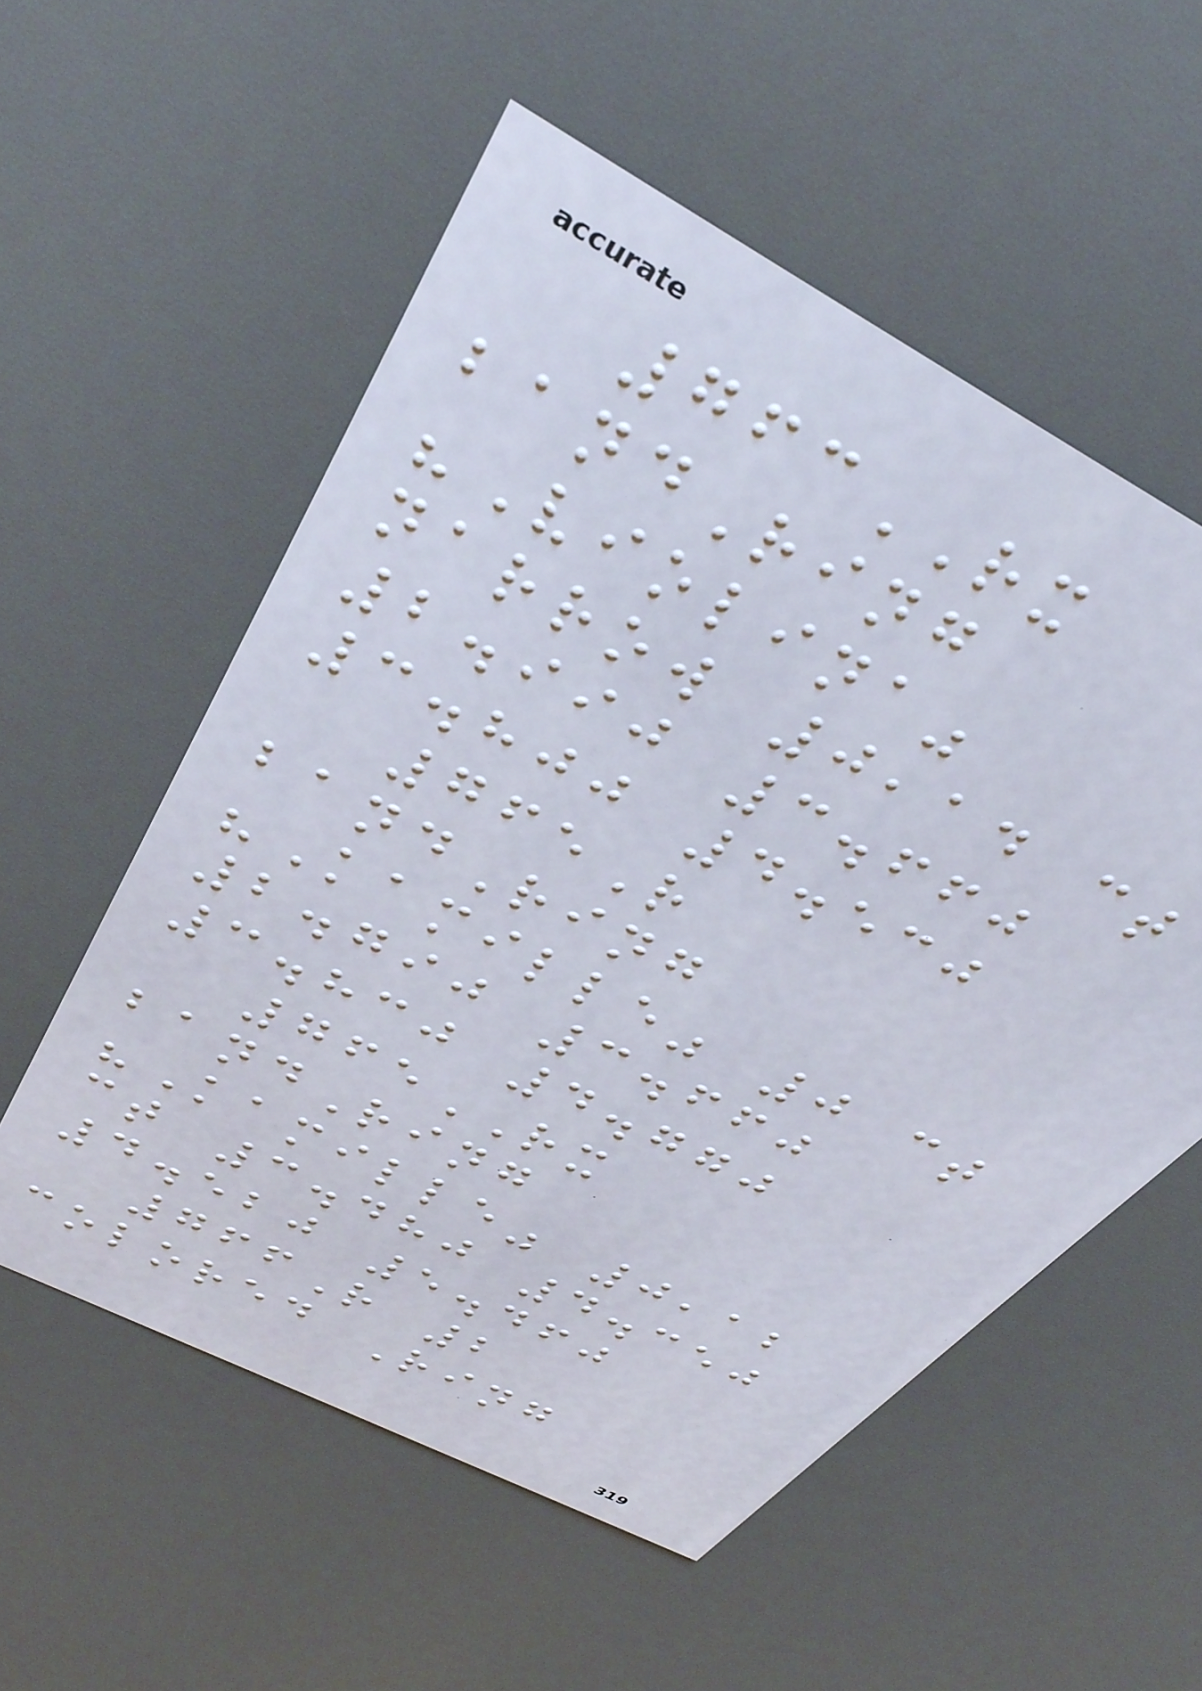763RX
bandRing
"Violina"
narrow 0,14 ct
2.990 3.660
3.800 4.530
765R
bandRing
"Kamille" 0 ct
2.790 3.660
3.830 4.770
765RX
bandRing
"Kamille" 0,12
ct 3.480 4.350
4.520 5.460
766R 2
colored Ring
